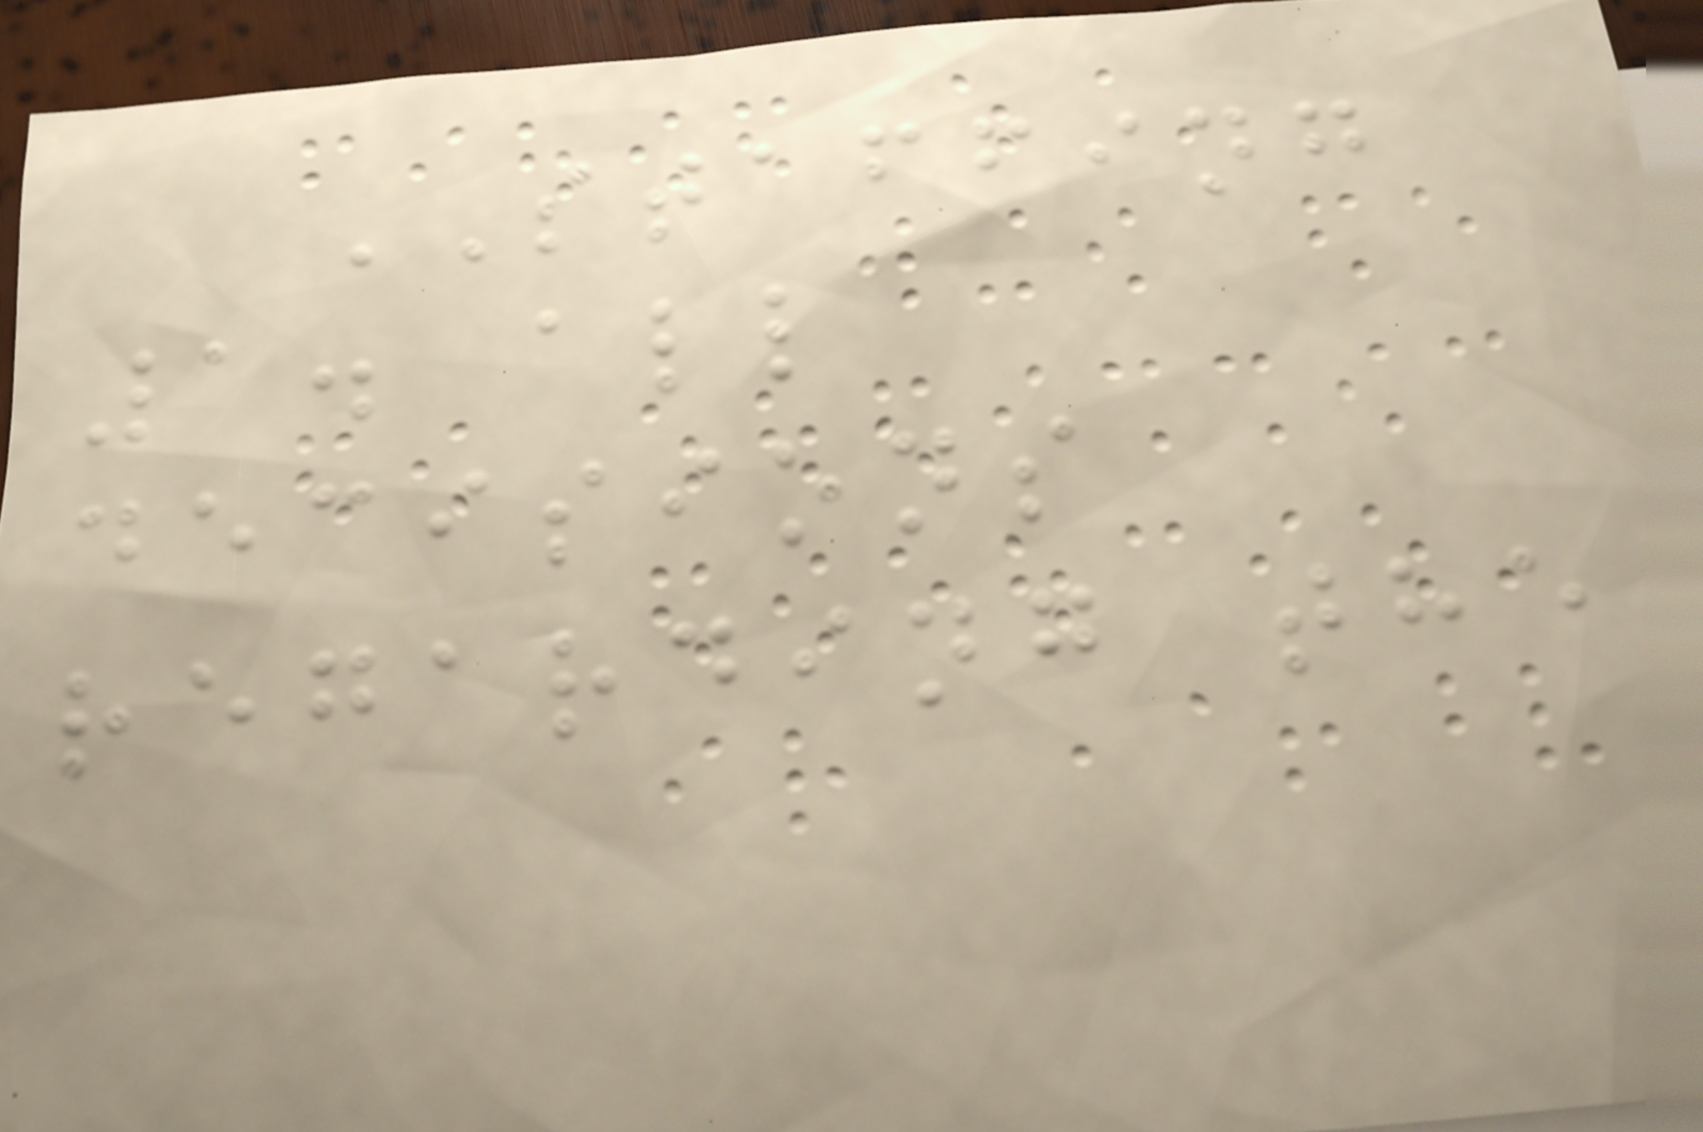STAFFING
1. all
decisions
regarding the
